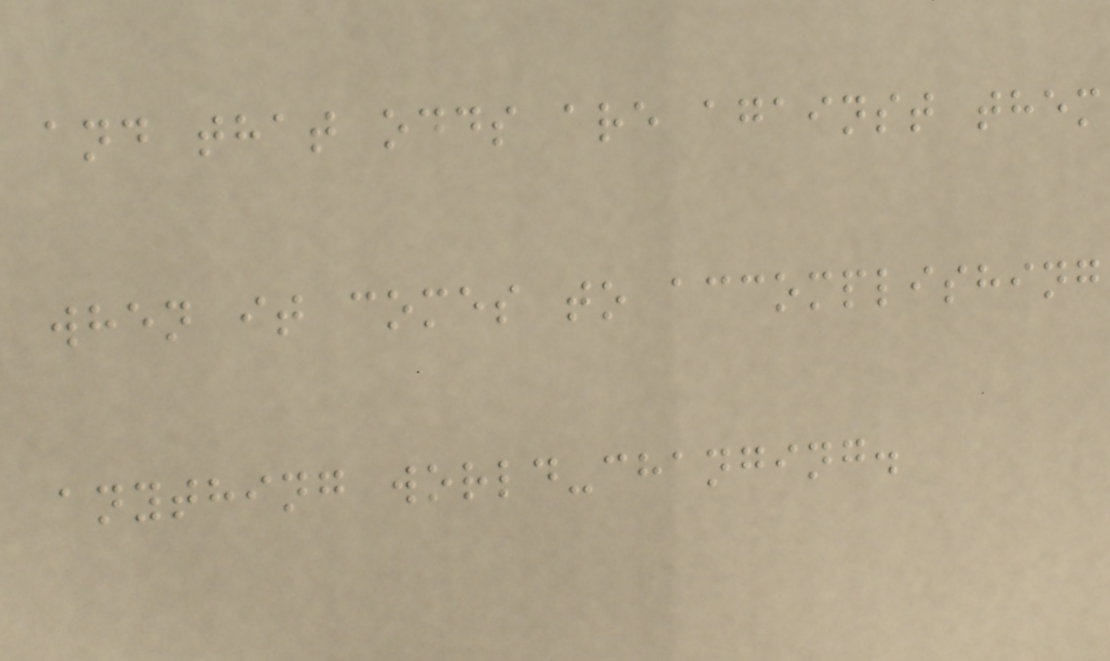and that odds are against them
when it comes to accomplishing
anything world-changing.
